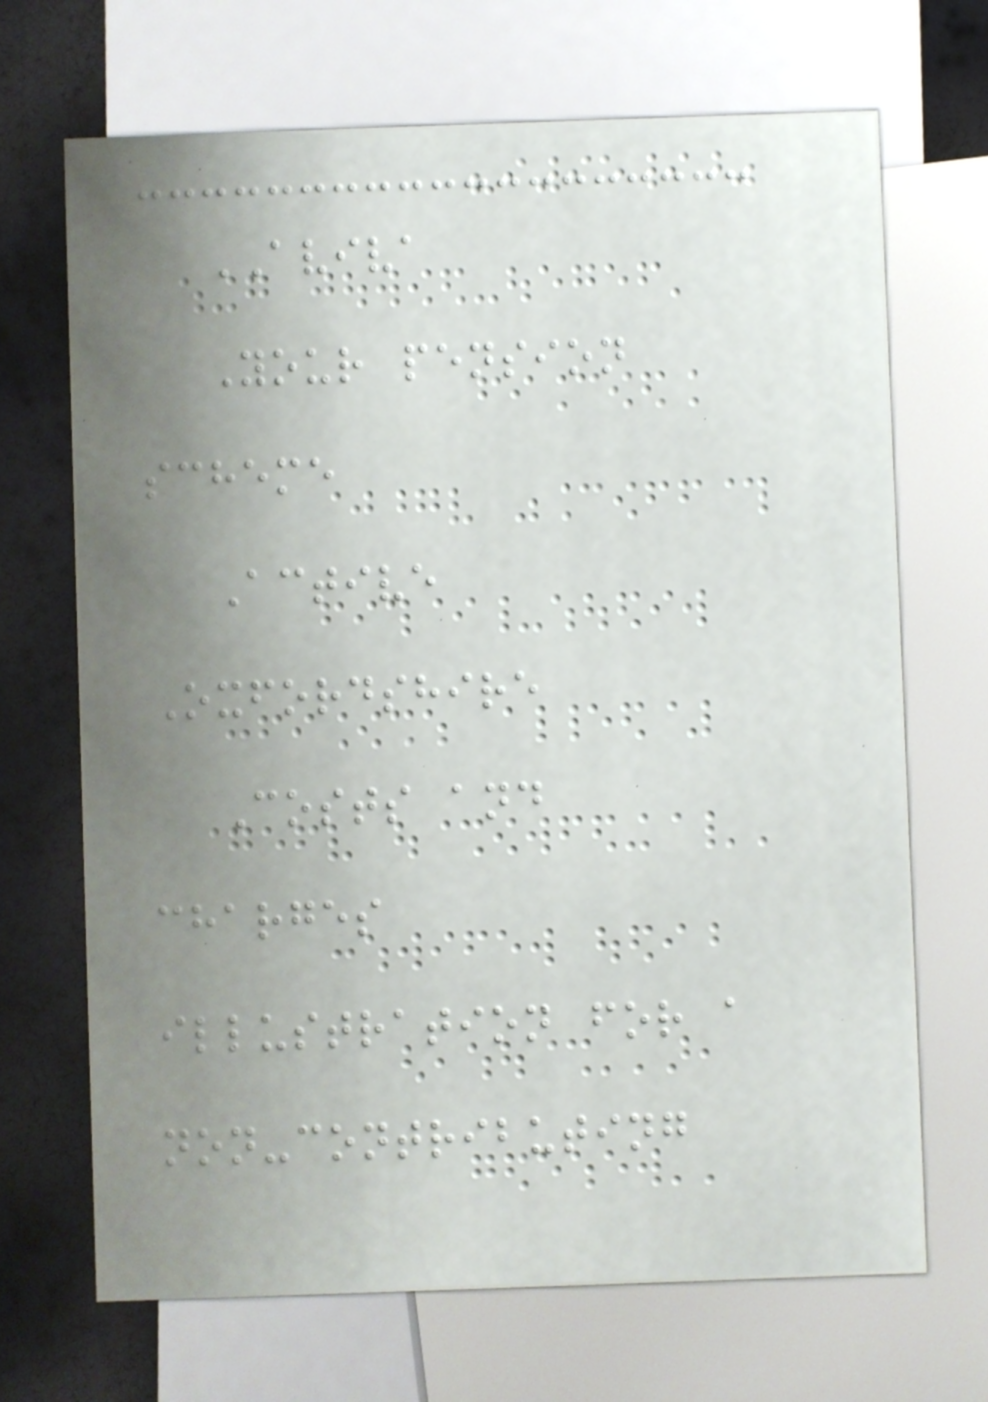AVIVA
Your pension
scheme
Active
Oxfordshire
Costs and
charges
illustration for a
non-contributing
